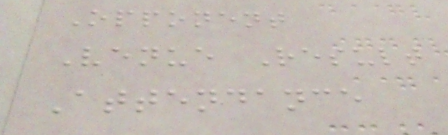Opponent
Venue Result
Attendance
